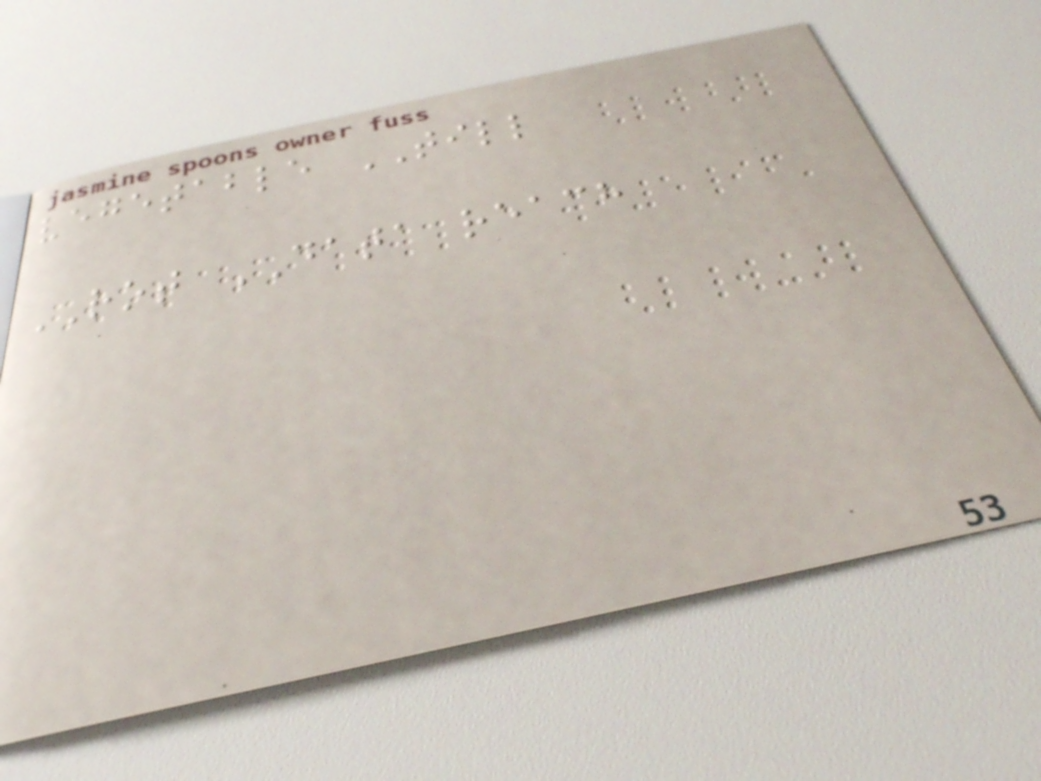vegetable TILL
ROT DATA reach
